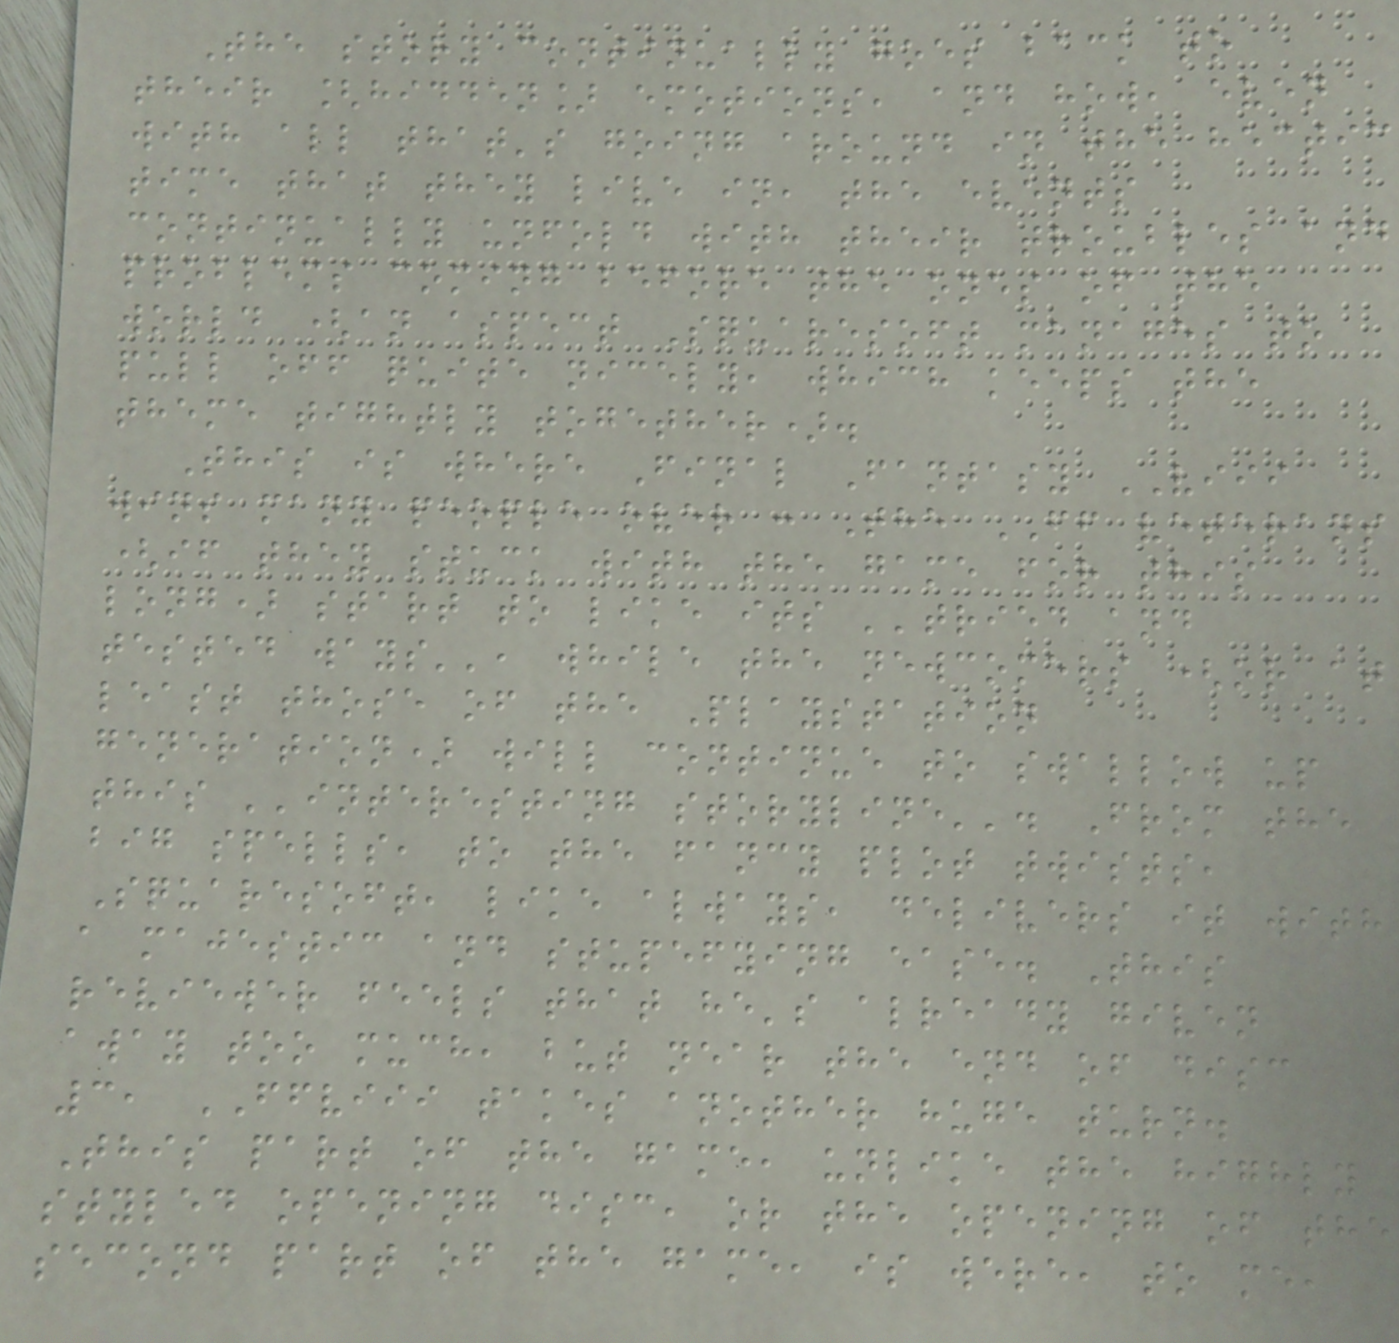The story continually goes back to
their [hidden] emotions, and how, even
with all that's going around in the hectic
time that they live in, the events
continually unfold with their troubles and
problems coming before the ones of the
world (an aspect Squaresoft manages to
pull off quite nicely, which keeps the
theme tightly together).
This is where Final Fantasy VIII
wins many people over : The FF veterans
(if they stuck with the game for this
long) start to like its ''tried and
tested ways'', while the newcomers (or at
least those of the Playstation
generation) will continue to swallow up
this ''interesting storyline''. From the
big spells, to the fancy plot twists,
Squaresoft, like always, delivers it with
a majestic and stupefying ease. This
reviewer feels that he's already given
away too much, but near the end of disc
3, FFVIII takes another huge turn.
This part of the game, unlike the highly
styled opening disc, or the opening of the
second part of the game, is were, to me,
